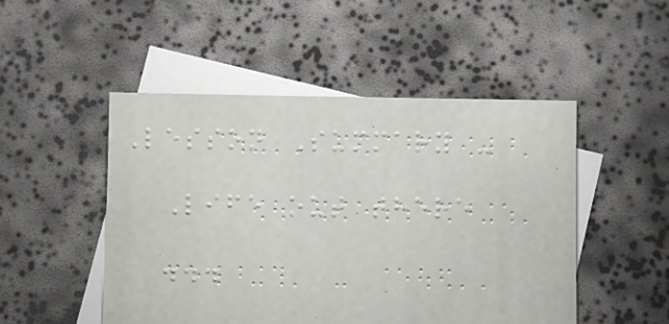Lesson Summary -
Life out there
...
